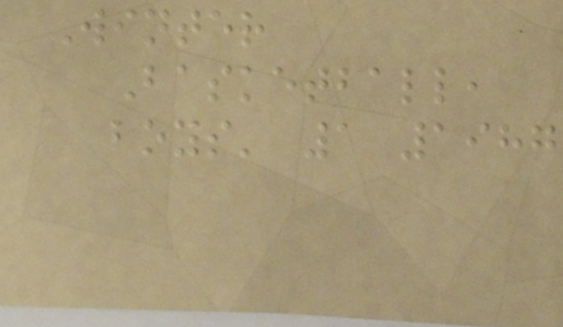Winter
Basketball,
boys' 1 1987
